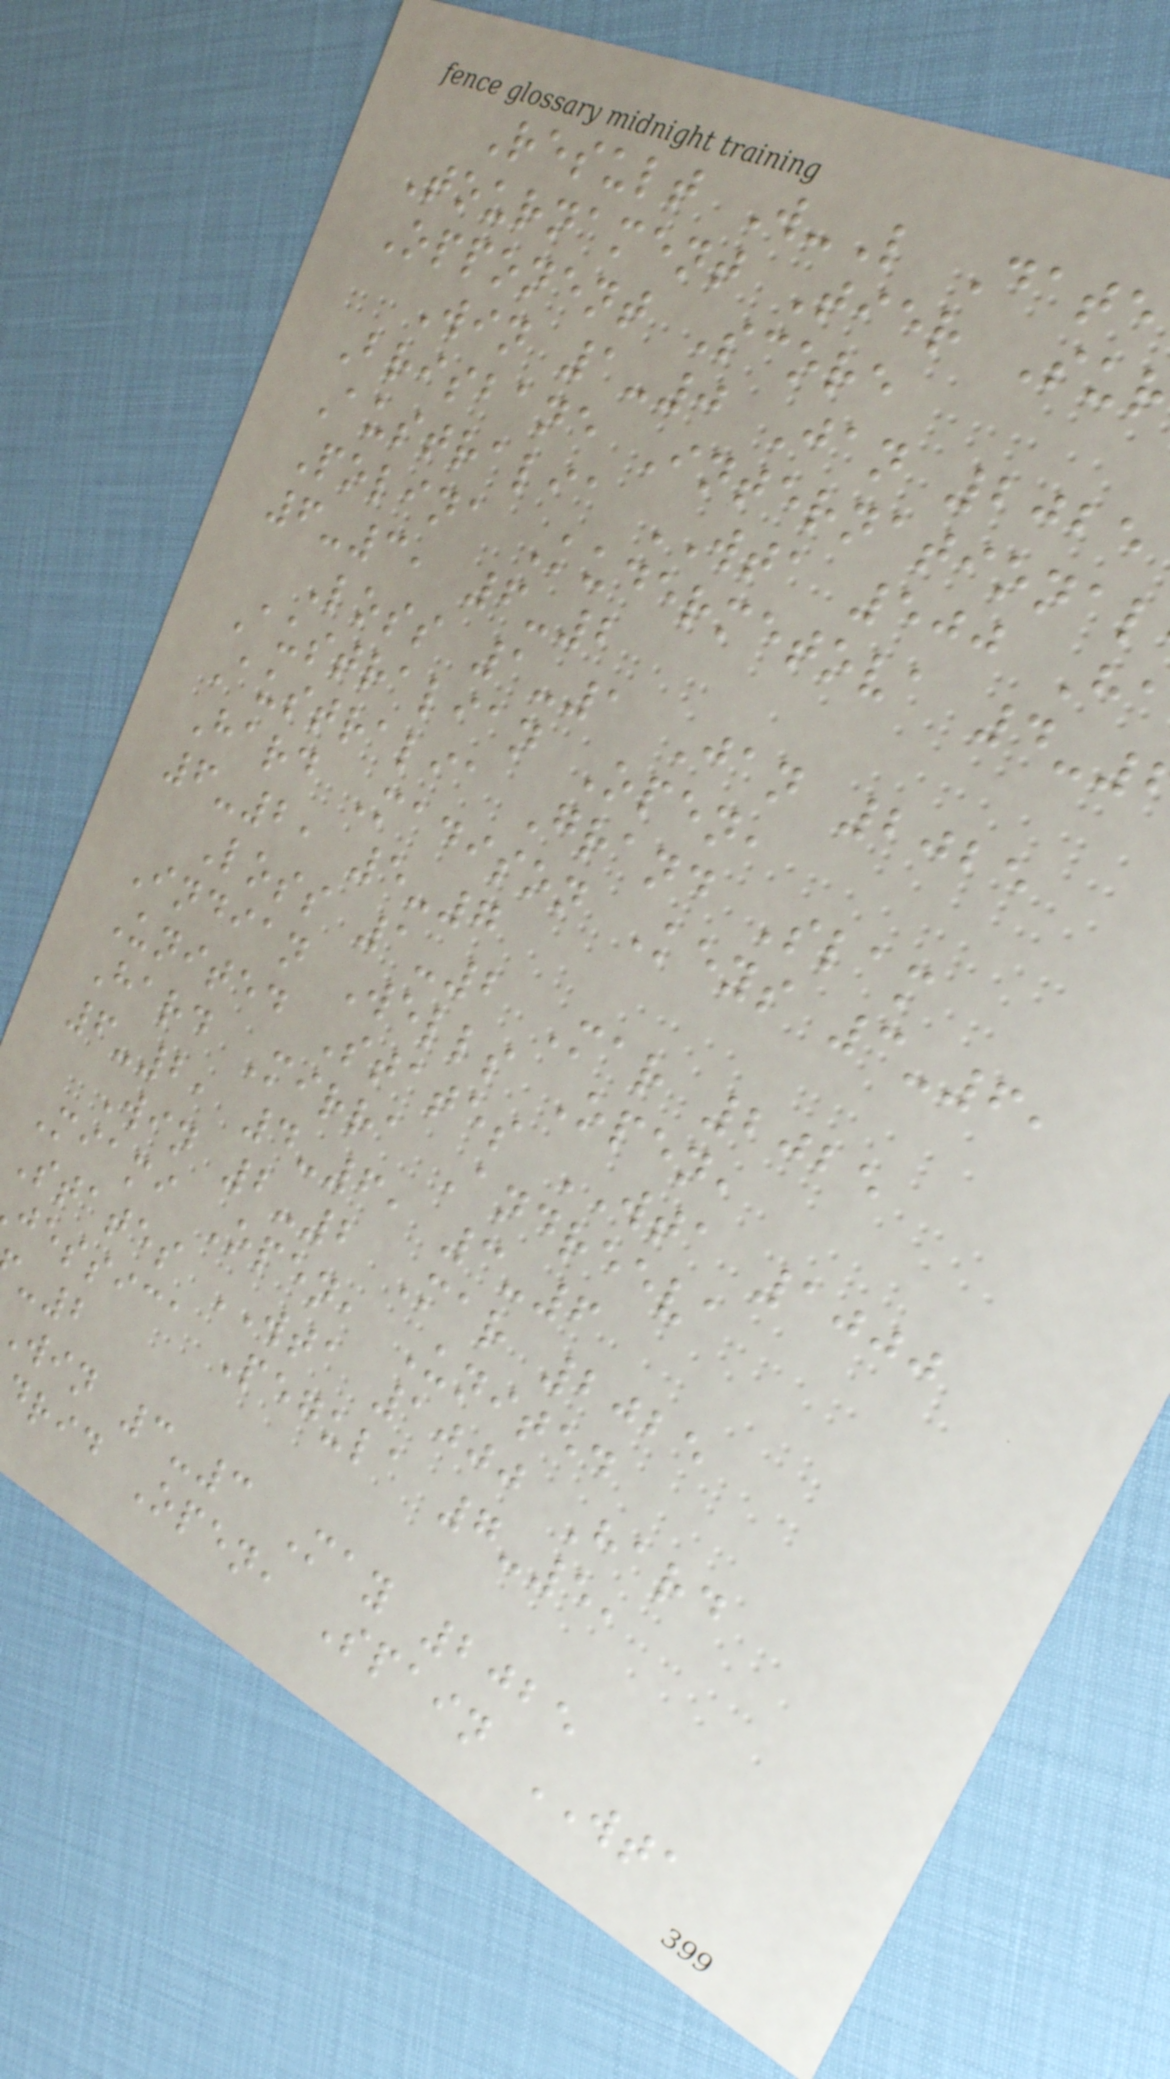Result W-L Date
Tournament Tier Su
Opponent Score
Win 1-0 Jan 2025
Brisbane International
Australia WTA 500 H
Polina Kudermetova 4-
6-3, 6-2
Loss 1-1 Jan 2025
Australian Open,
Australia Grand Slam
Hard Madison Keys 3-6,
6-2, 5-7
Loss 1-2 Mar 2025
Indian Wells Open,
United States WTA 1000
Hard Mirra Andreeva
6-2, 4-6, 3-6
Win 2-2 Mar 2025
Miami Open, United
States WTA 1000 Hard
jessica Pegula 7-5,
win 3-3 May 2025
drid Open, Spain WTA
